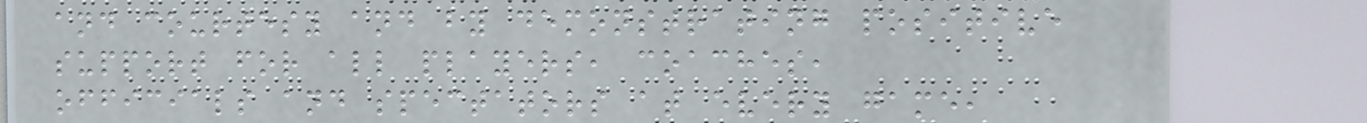and courtesy and by demonstrating positive
support for all players, coaches,
officials and spectators at every game,
